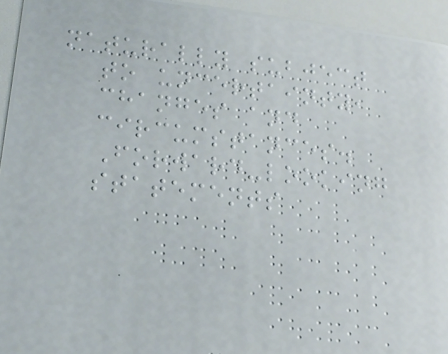naturally subject
to uncertainty,
changes and
circumstances.
Forward-looking
statements
